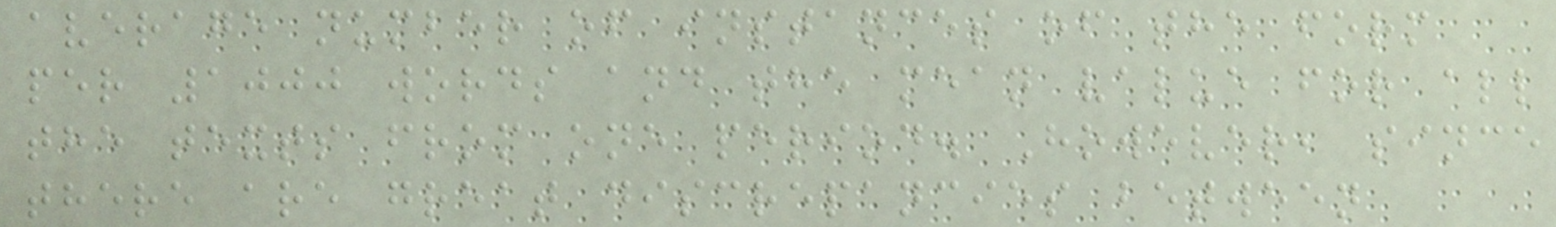average number of instances of the form
per 1000 words and the mean value for all
the texts from one period. However, since
there are great discrepancies between
